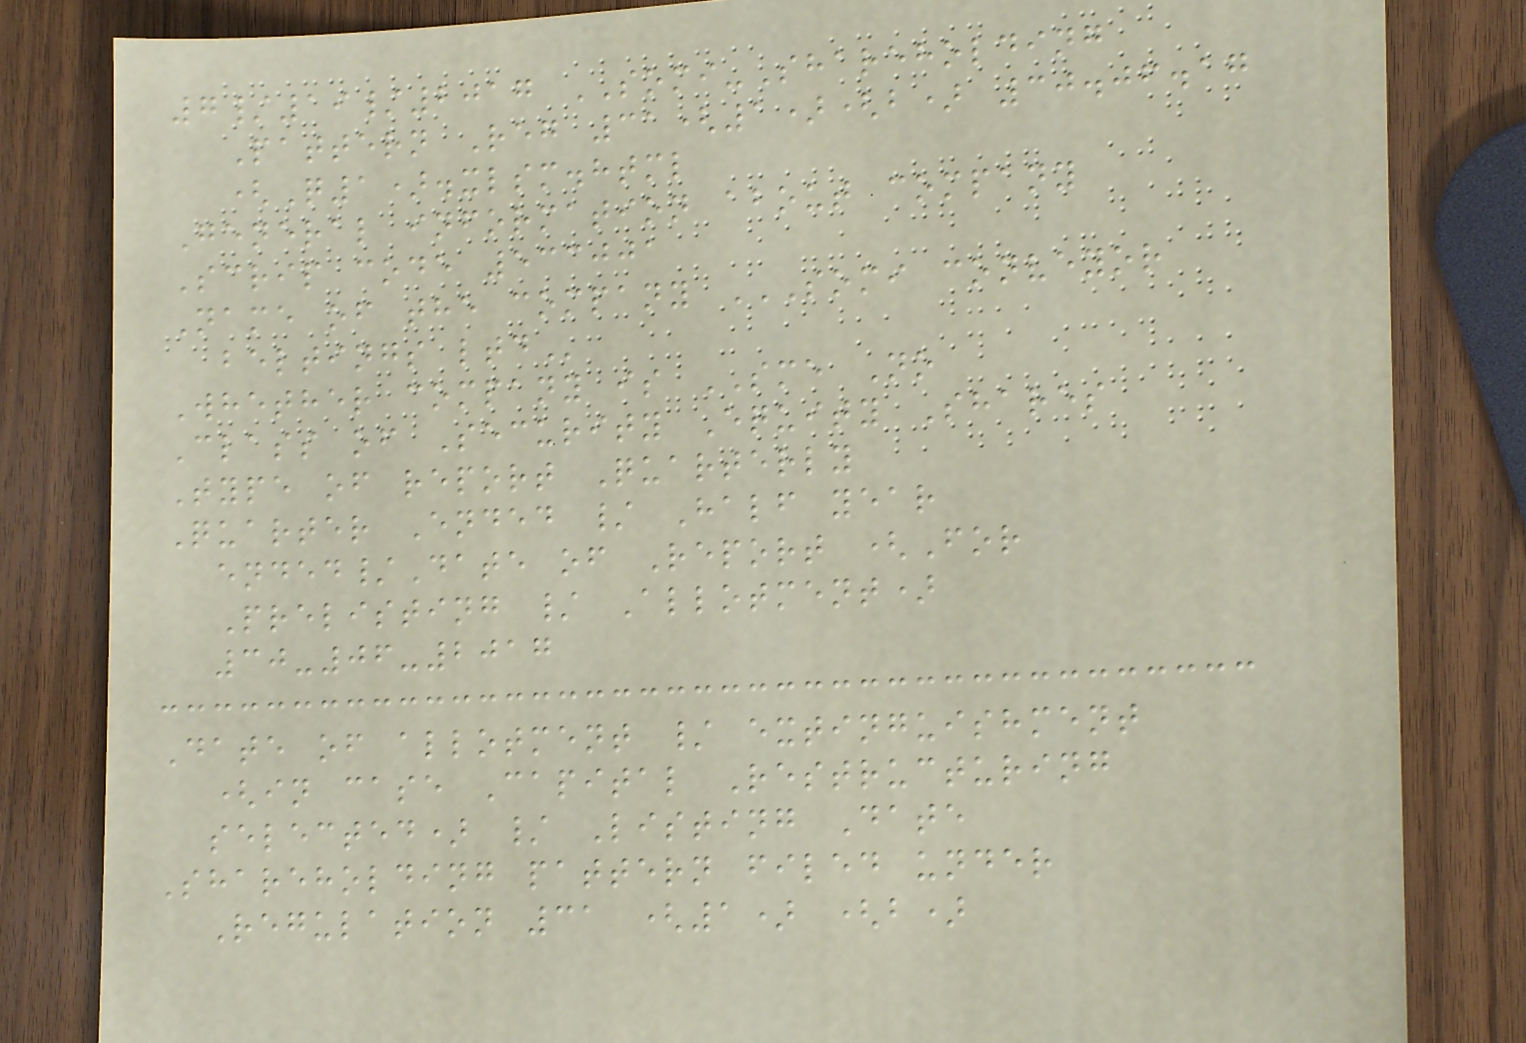7/19/2017 SOMI-Shareholding
Pattern Reg 31(1)(b) 30.06.17
(Q1).xlsm.html
General information about company
Scrip code 533001
Name of the company SOMI CONVEYOR
BELTINGS LTD
Whether company is SME No
Class of Security Equity Shares
Type of report Quarterly
Quarter Ended / Half year
ended/Date of Report (For
Prelisting / Allotment)
30-06-2017
Date of allotment / extinguishment
(in case Capital Restructuring
selected) / Listing Date
Shareholding pattern filed under
Regulation 31 (1) (b)
